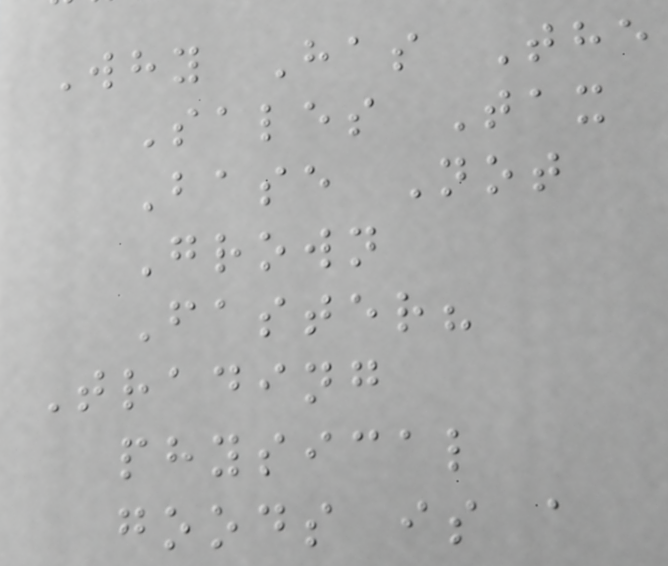Why Has The
Sales Tax
Base Not
Grown
Faster?
Trading
physical
goods is a
